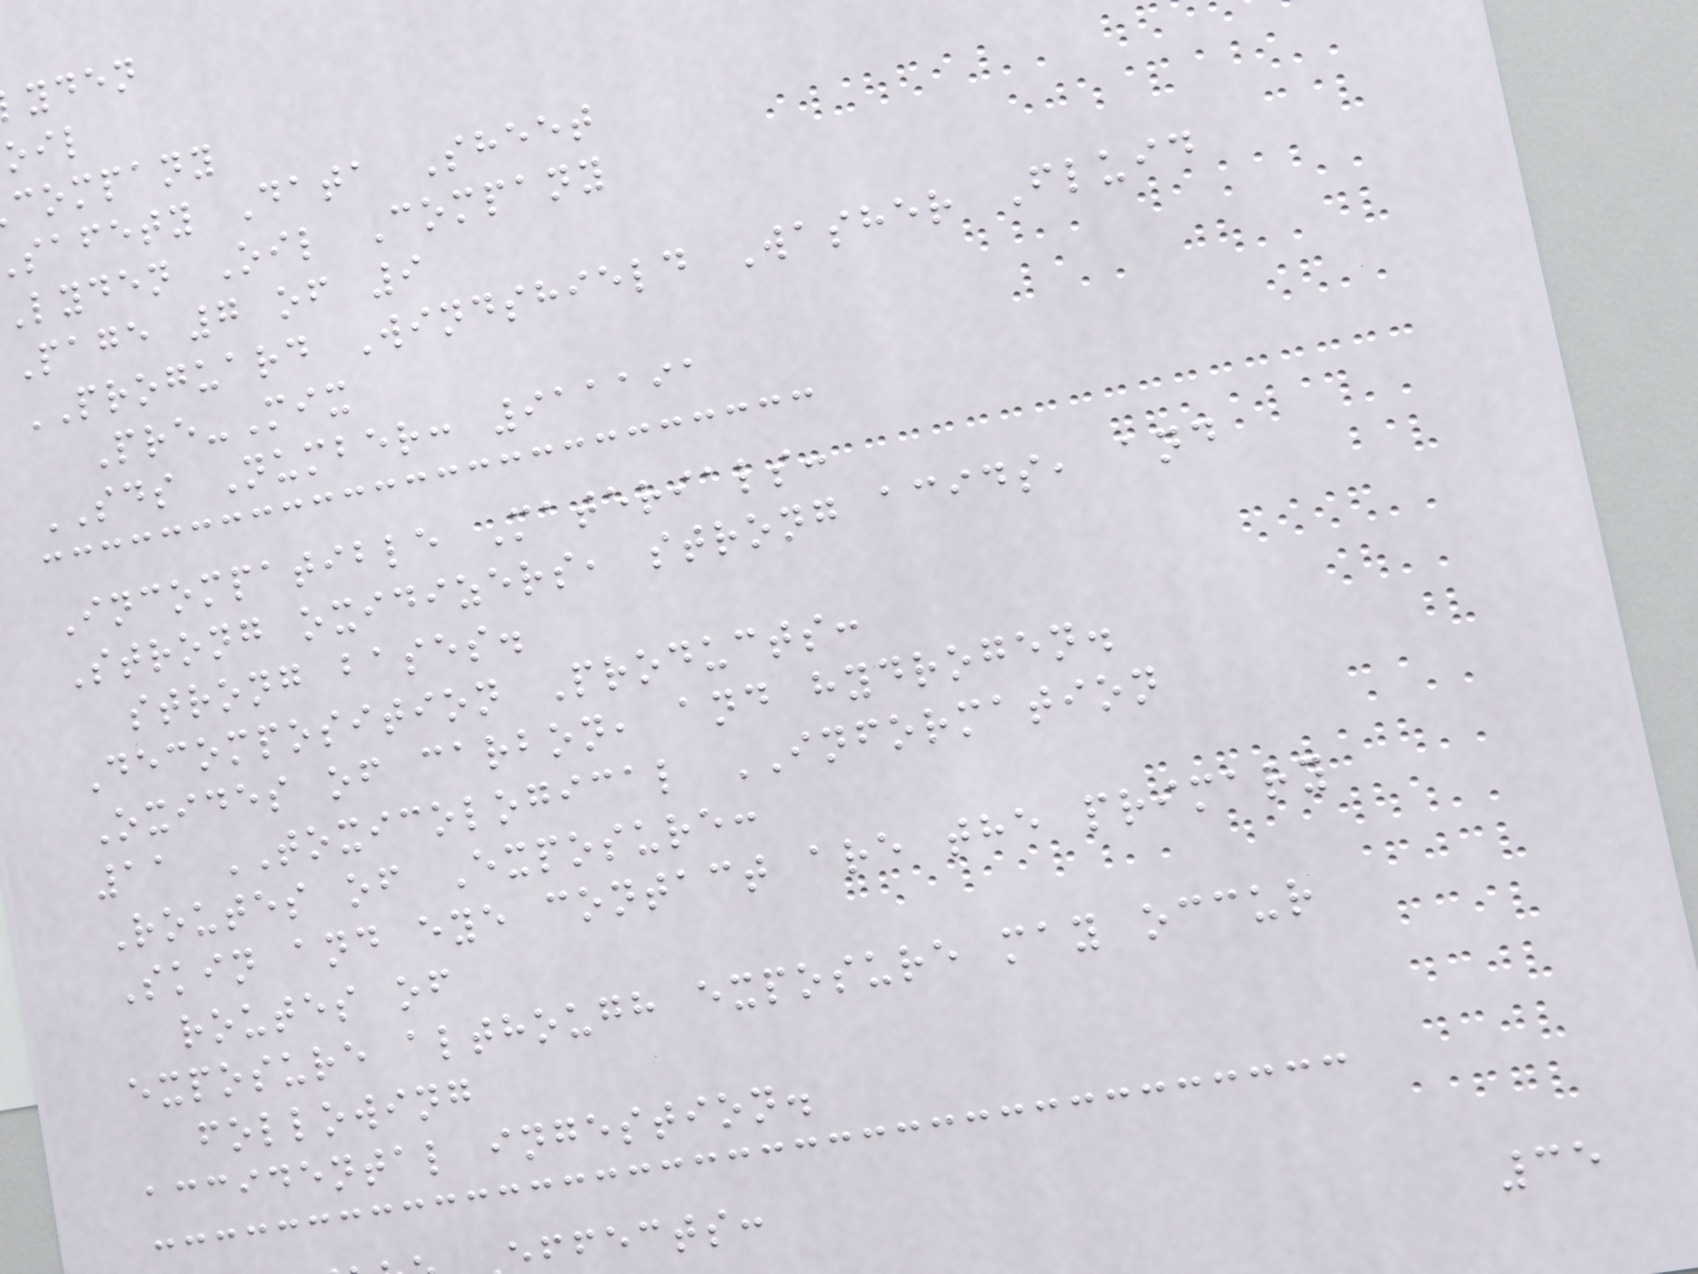yden
company
safety Data Sheet
lyden Oil Company
Page 7 of 9
PROGUARD Windshield Washer Fluid
Pre-Mix
SDS Number: 911191
Incompatible Materials:
Strong oxidizers, strong acids, and
strong bases.
Decomposition Products:
Oxides of carbon, and hydrogen.
11 TOXICOLOGICAL INFORMATION
Routes of Exposure:
Skin and eye contact are the primary
routes of
exposure although exposure may occur
following
accidental ingestion.
ffects:
35
